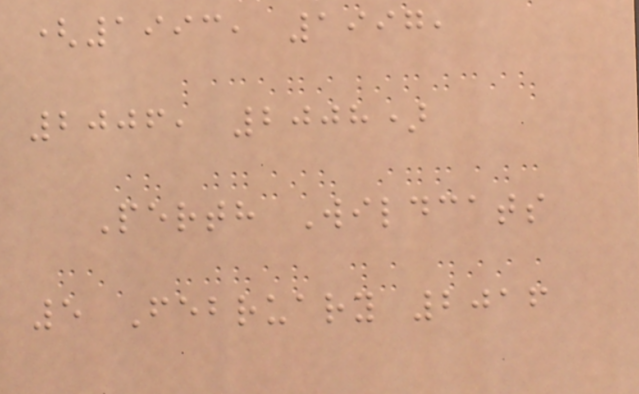(1993, 1997,
2006, 2008)
Perth Wildcats
5 February 2016
